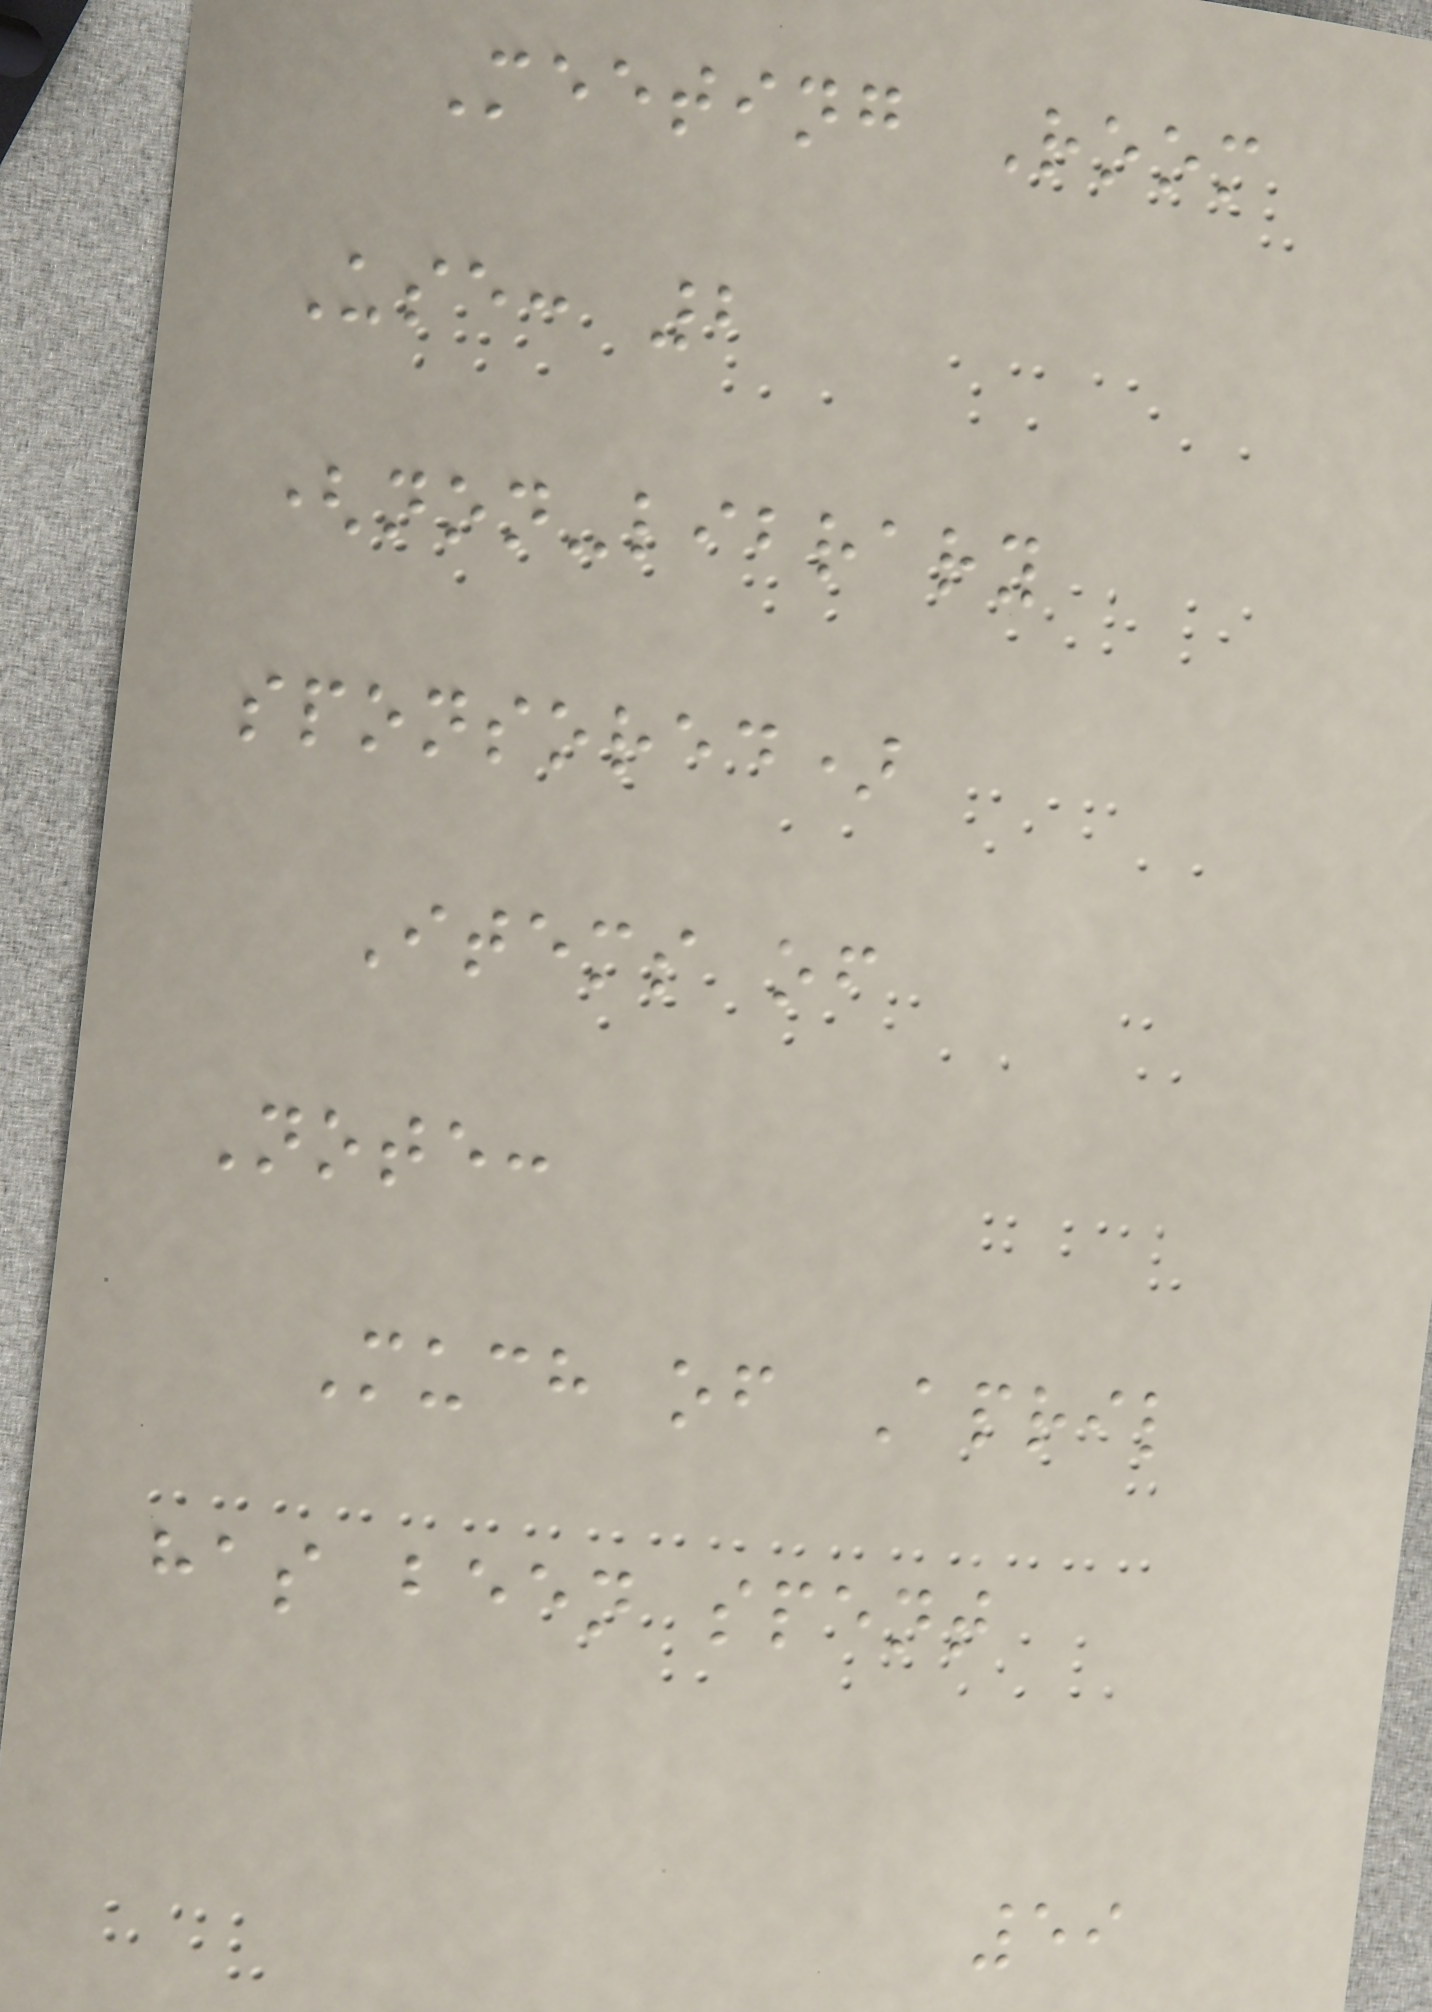Meeting Room
Use: 2
(non-library
sponsored)
Items of
Note:
Much of April
has been spent
59
